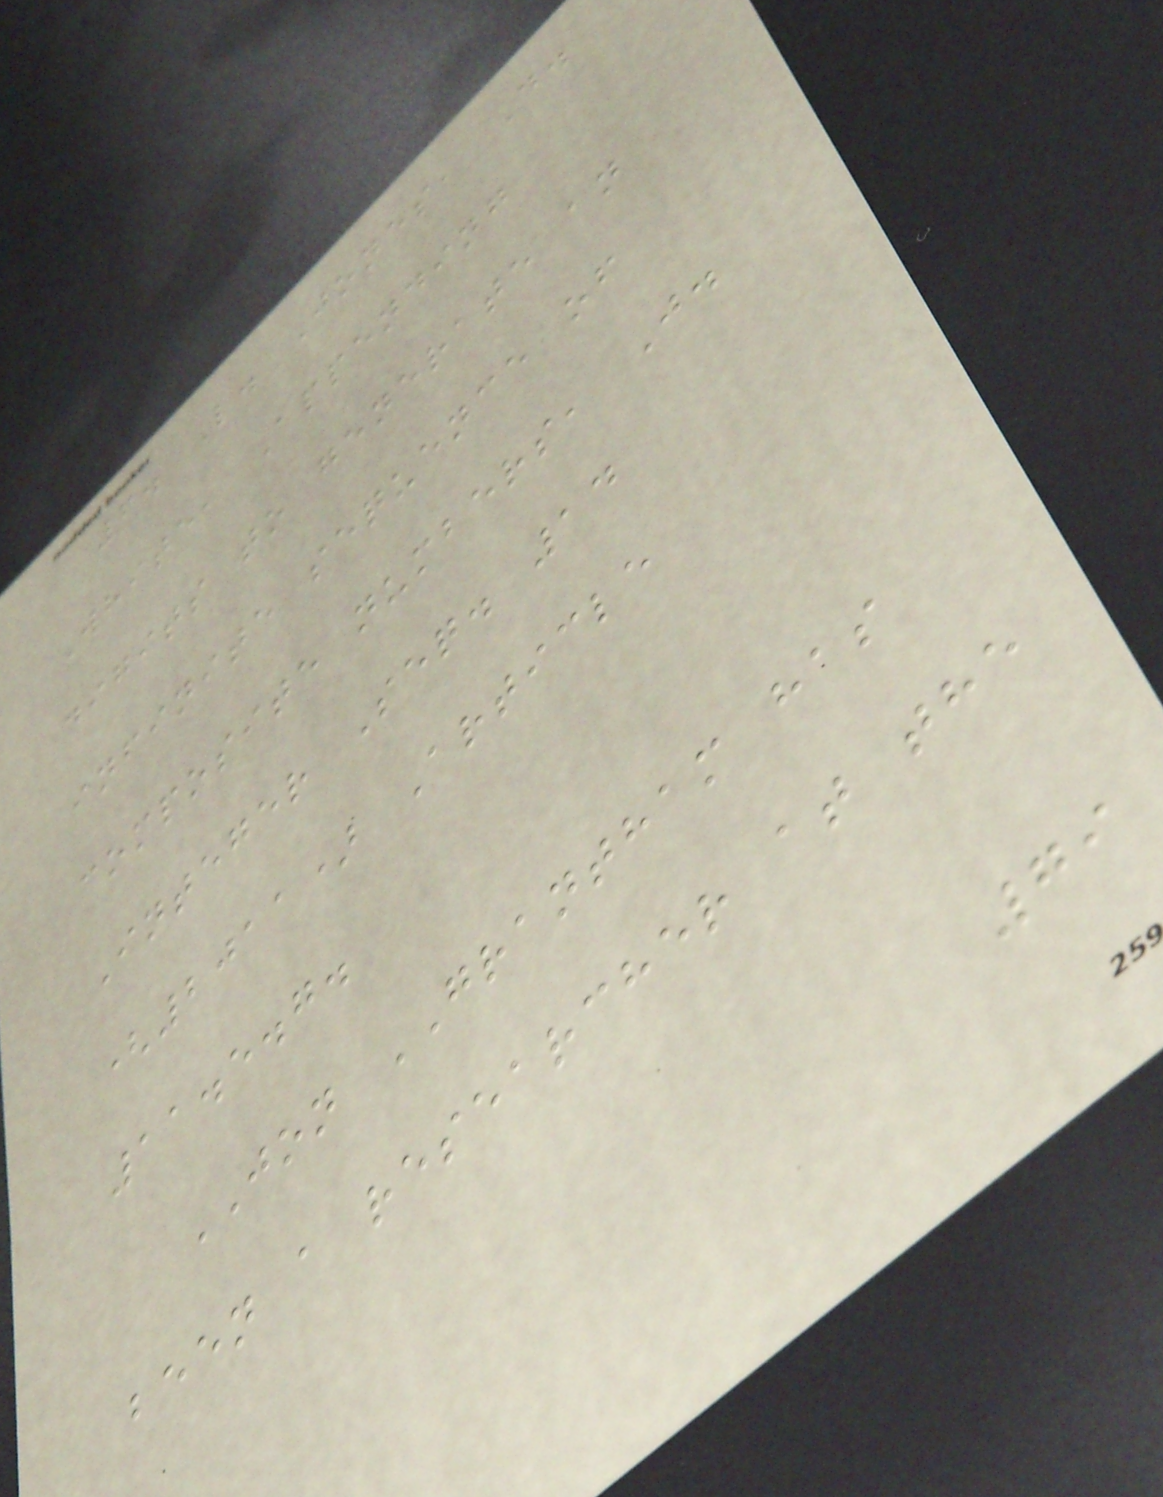6. L. Jones, D.
White, Appending
digits to generate an
infinite sequence of
composite numbers, J.
Integer Seq. 14
(2011) Article
11.5.7.
JON GRANTHAM has
been a researcher at the
79
